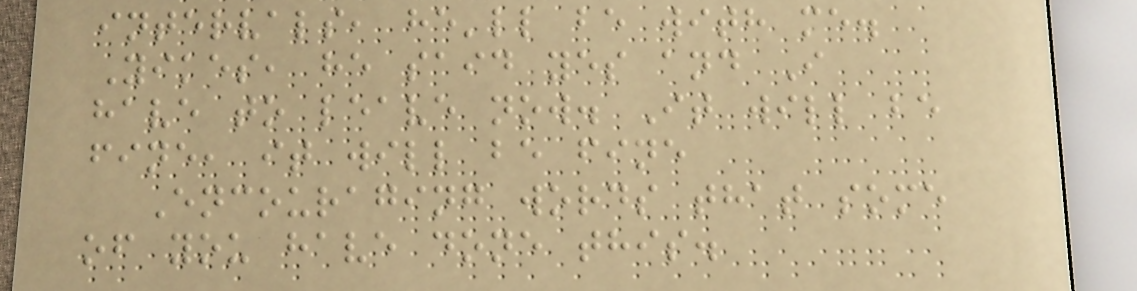intervals, he'll be with me.
Yikes, he said yes and I
have to leave now. It will be
fine, it will be fine
Encouraging words that some
of you have done this.
